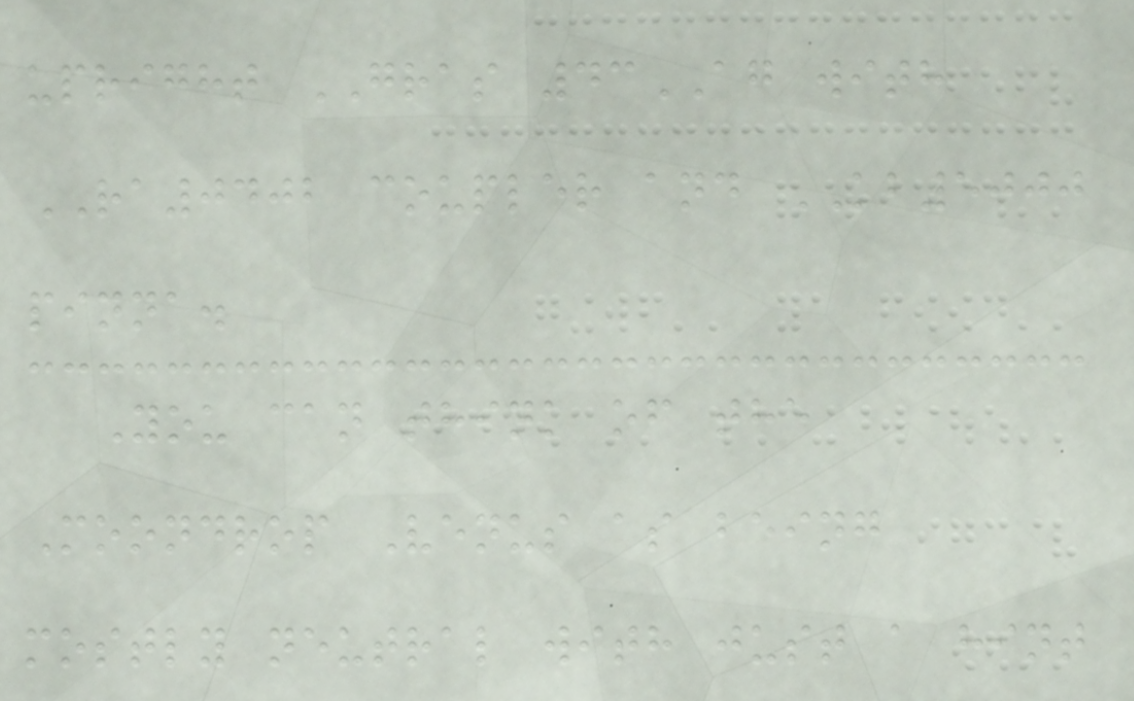upright GRAS 43AG with
RA0402 coupler and KB5000
pinna.
You can think of the
Moondrop Venus as being
mostly neutral with just a hint
